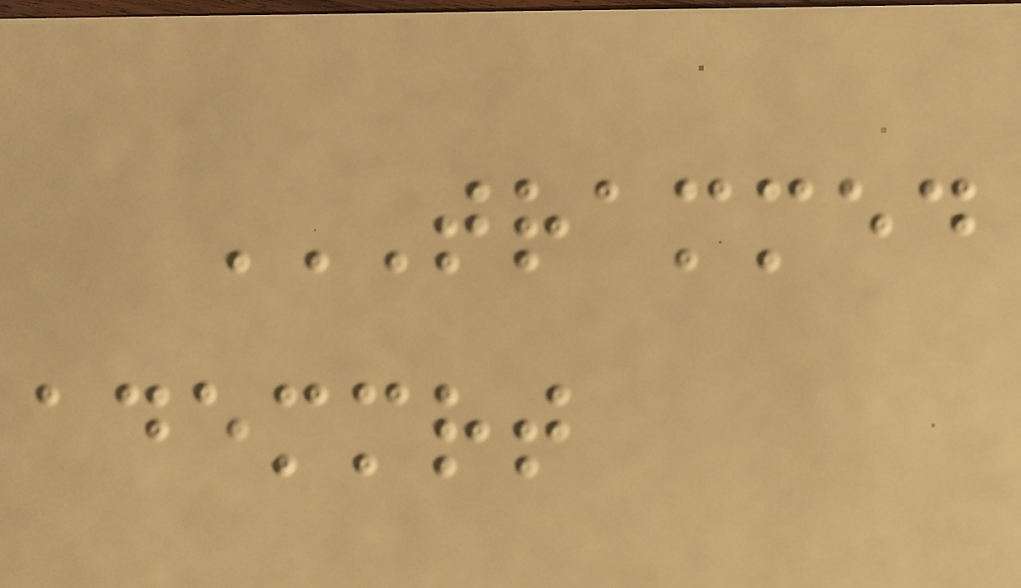TRAMMED
ADEMMRT
